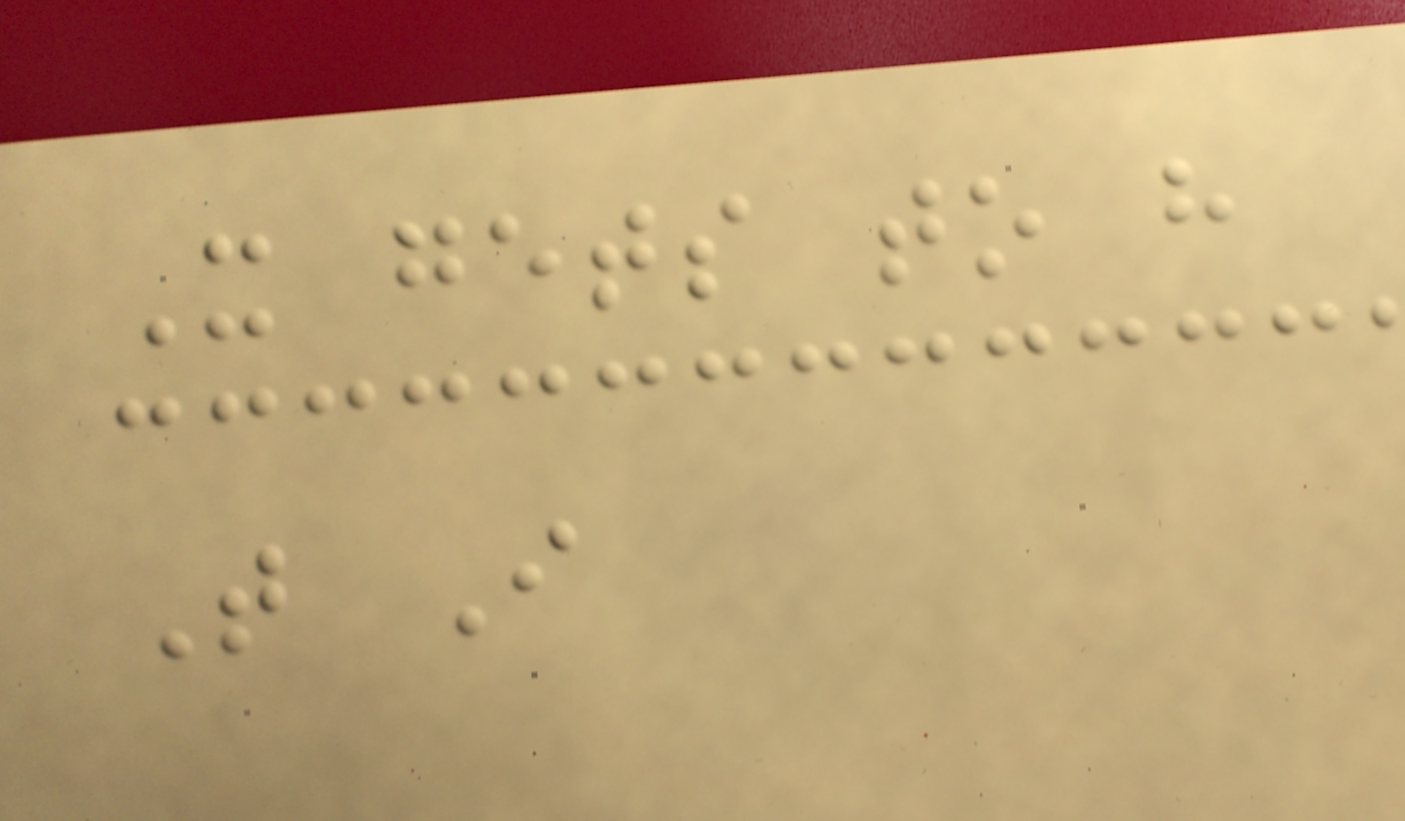It gets to have
That I
